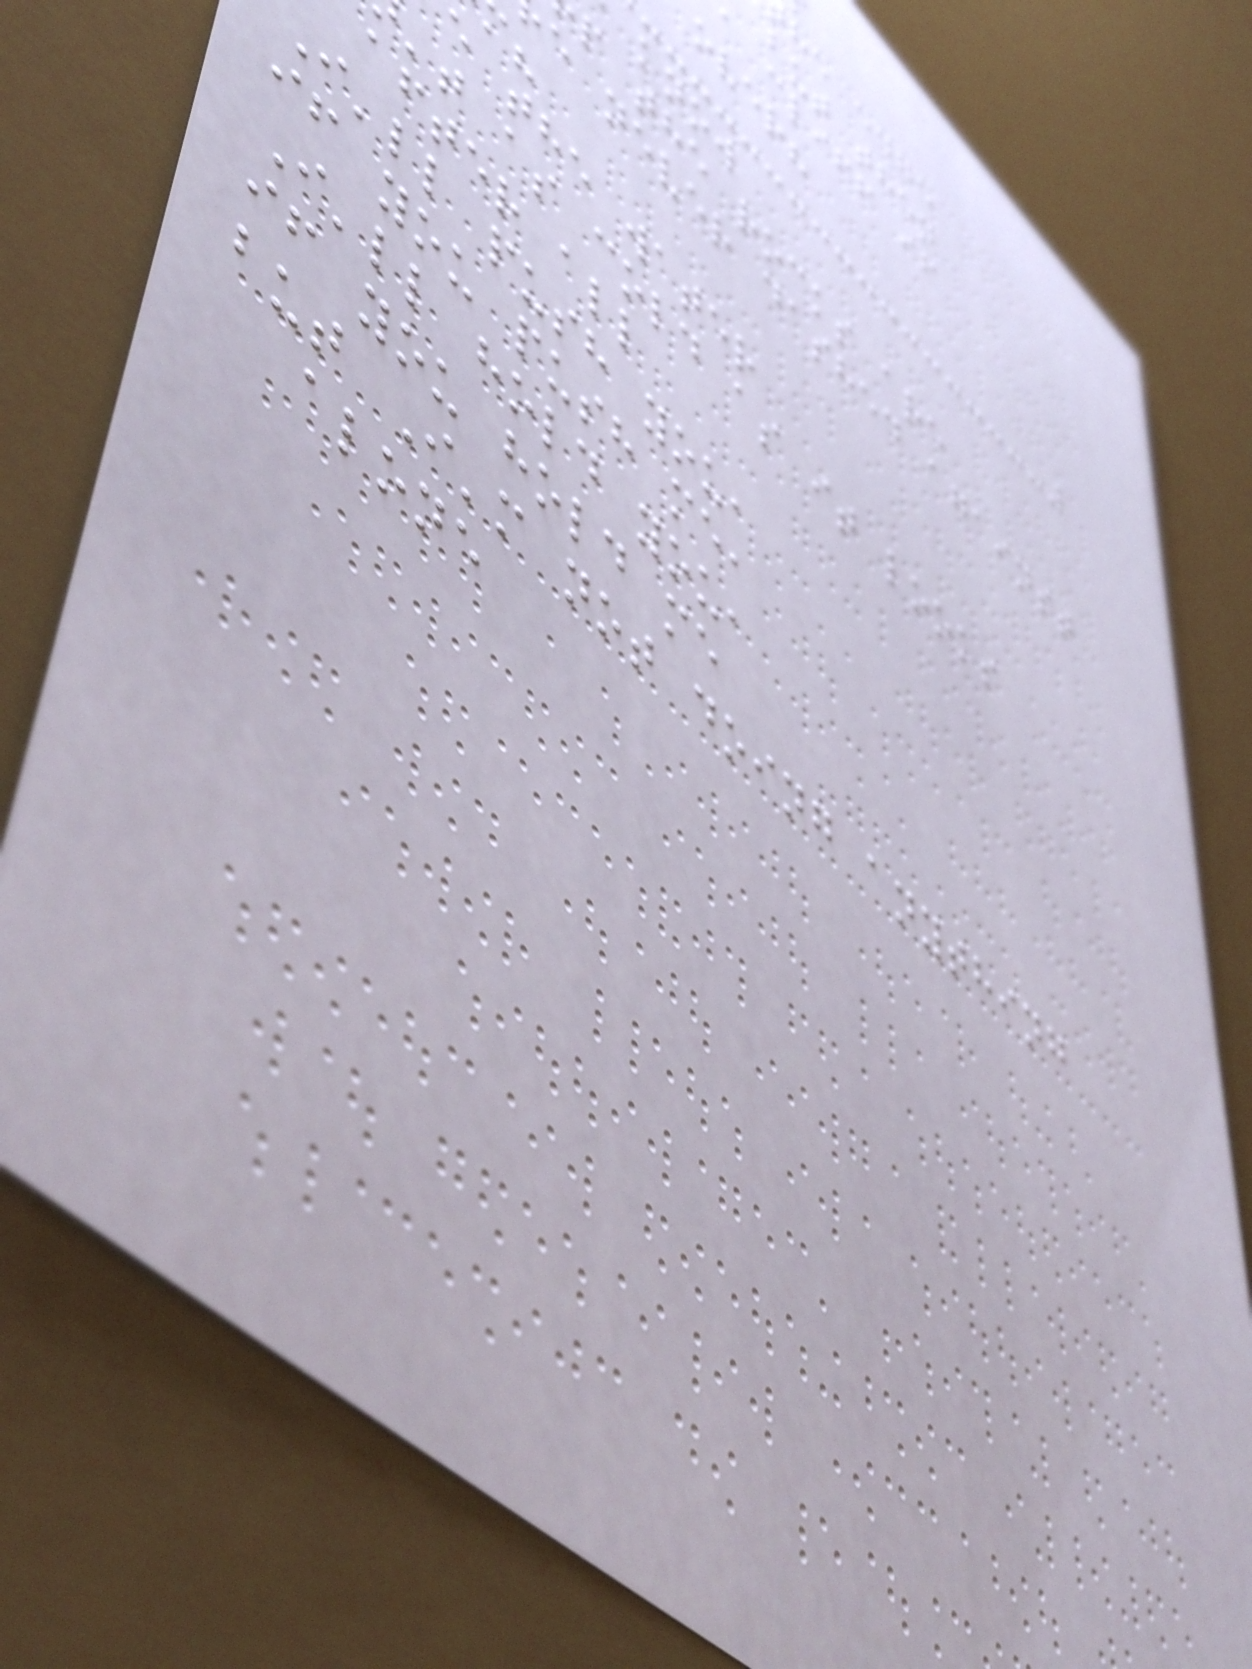he edge
but then
a cliff if
over?
know
p the rocks are
e never dashed against
e the water
't as cold as it looks
after all
i'll push you,
if you push me,
I'll hold you,
if you hold me
but I'm not doing anything
alone
